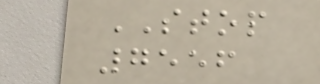STOP
7556
